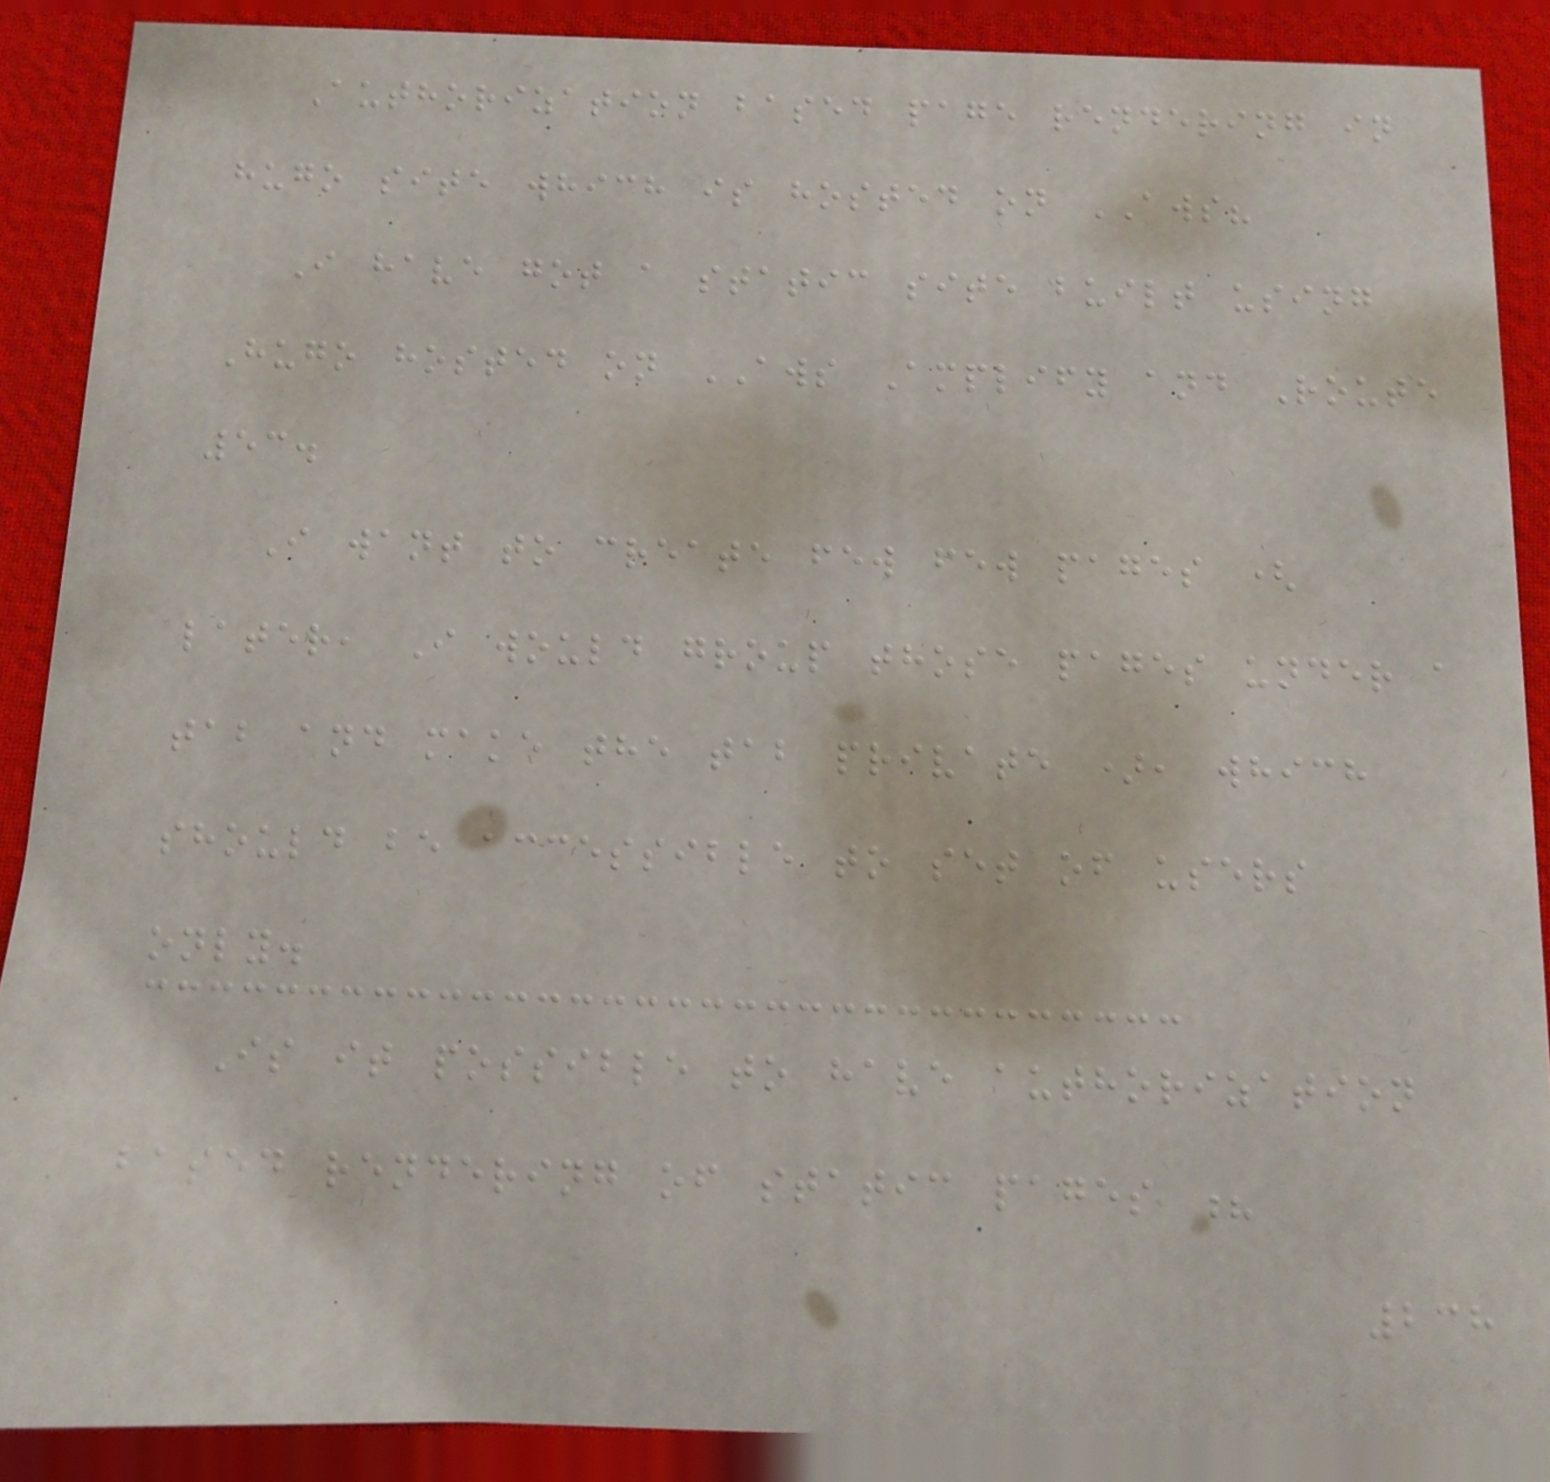Authorization based page rendering in
hugo site which is hosted on AWS?
I have got a static site built using
Hugo hosted on AWS Amplify and Route
53.
I want to create few few pages (
later, I would group those pages under a
tab and make the tab private ), which
should be accessible to set of users
only.
Is it possible to have authorization
based rendering of static pages ?
238
